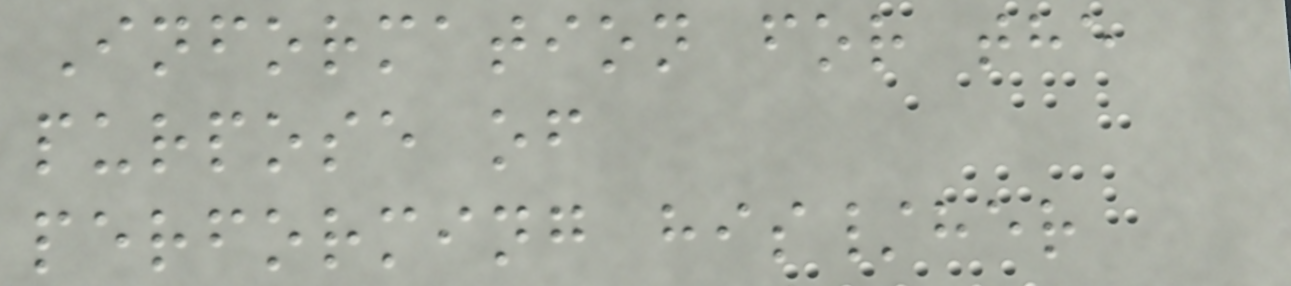Information for the
purpose of
performing his/her
